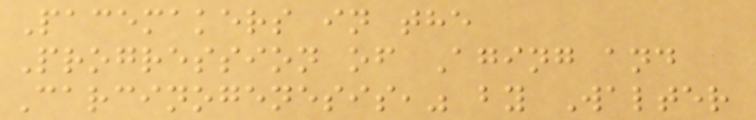Pacemakers in the
Progression of Aging and
Carcinogenesis," by Walter
